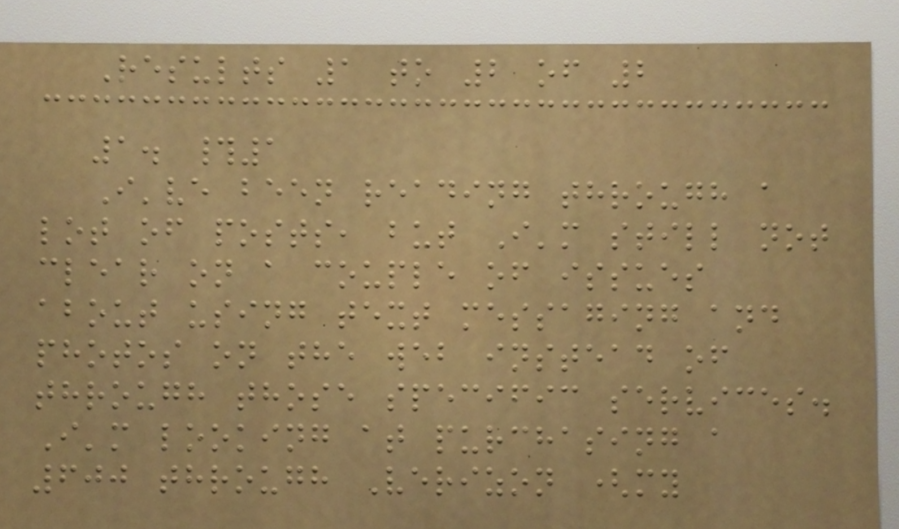Results 1 to 2 of 2
1. #1
I've been reading through a
lot of posts, but I'm still not
clear on a couple of issues
about using text messaging and
photos on the web instead of
through those specific services.
I'm looking at purchasing a
600 through Verizon (my
